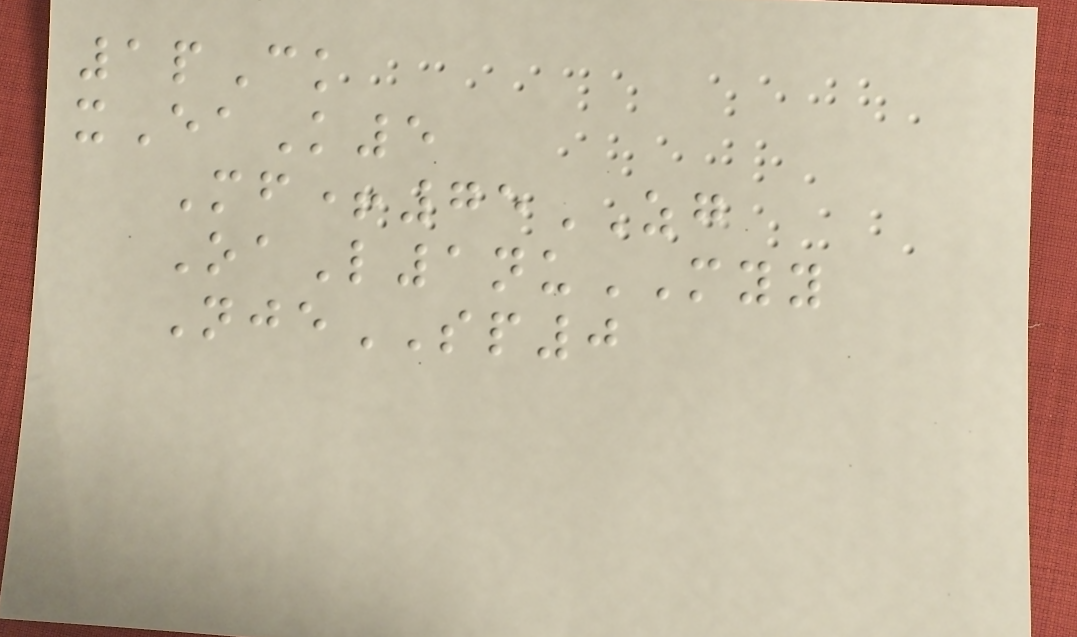1pCk
xEaK5
Mf+75ZG
OaL1nuMYY
NjeSP0
